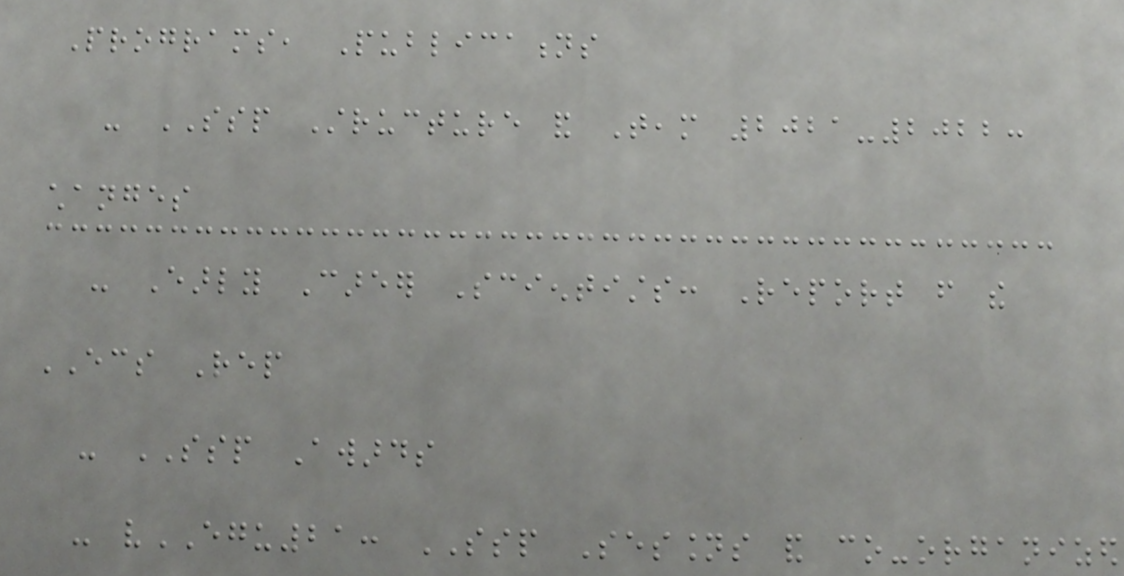Programs, Publications
- SSP Structure and Team 2021-2022:
changes
- Early Career Scientists: Report from the
ECS Rep
- SSP Awards
- vEGU21: SSP Sessions and co-organized
